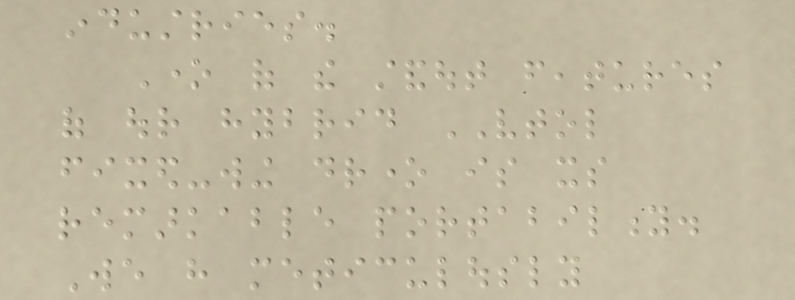industries.
One of the standout features
of our hybrid VTOL
fixed-wing drone is its
remarkable portability.
We have meticulously
